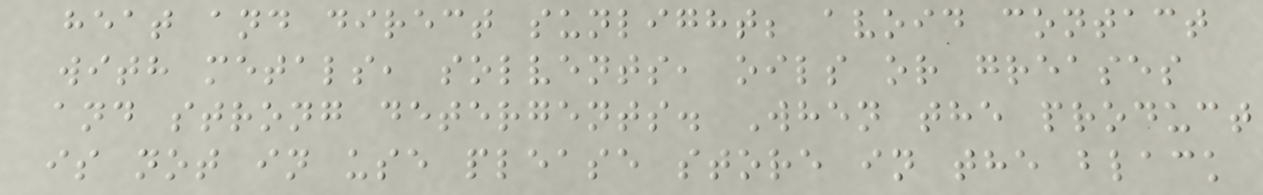heat and direct sunlight; avoid contact
with metals, solvents, oils or greases
and strong detergents. When the product
is not in use please store in the black
